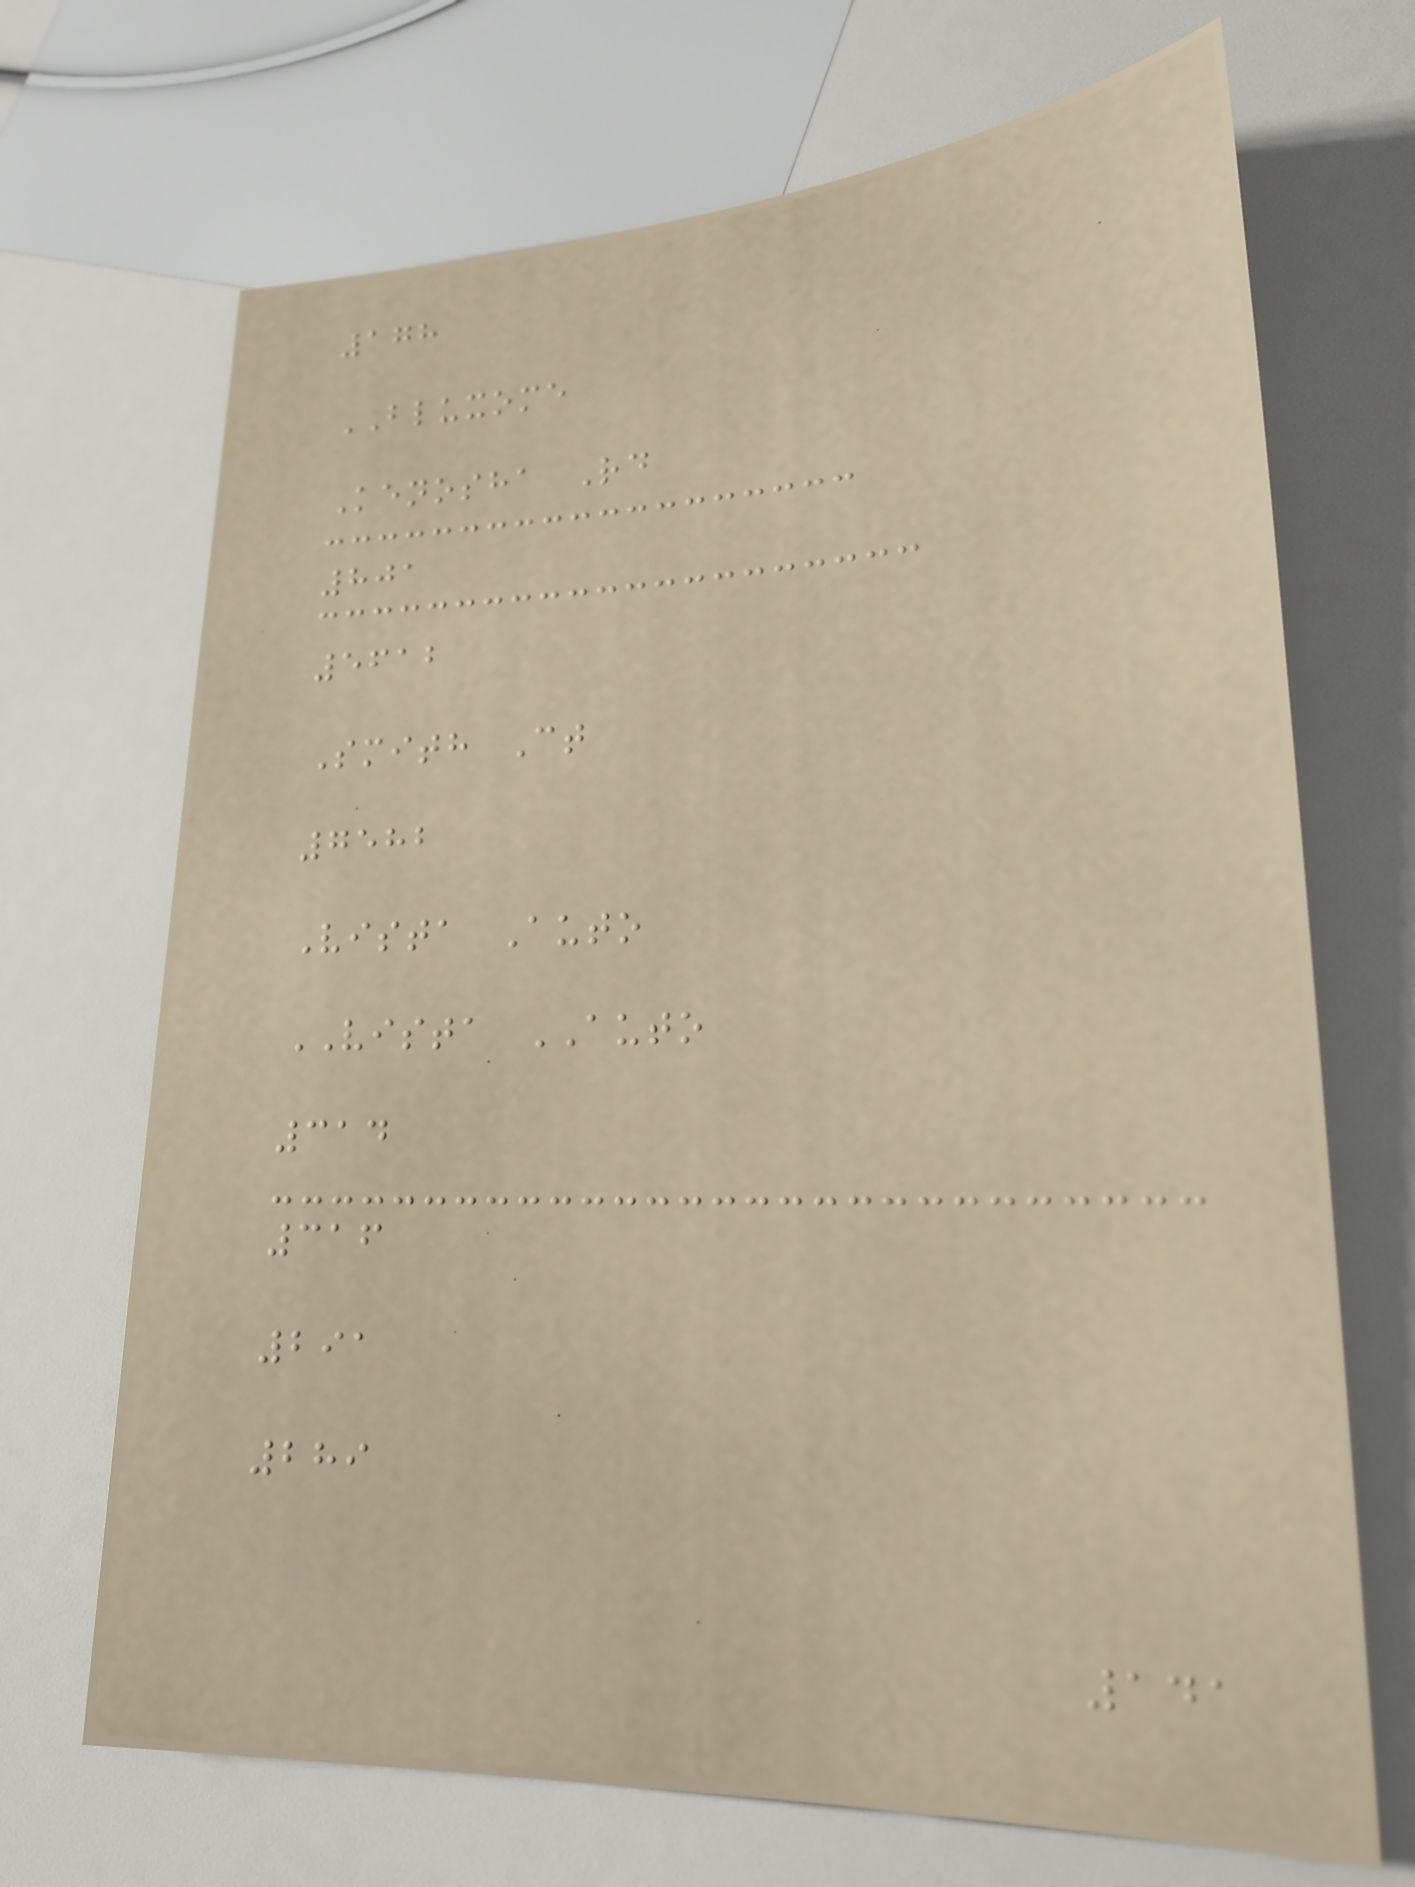178
BLUXOME
Kenosha Rd
801
5612
Smith Ct
7582
Vista Auto
VISTA AUTO
314
316
291
289
141
